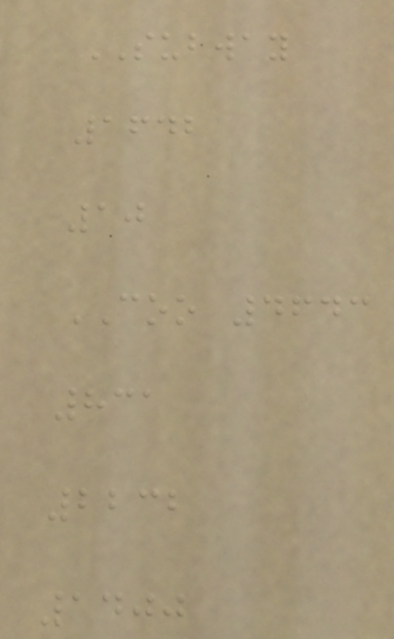SUBWAY
1642
10
COO 4643
831
2232
1400
